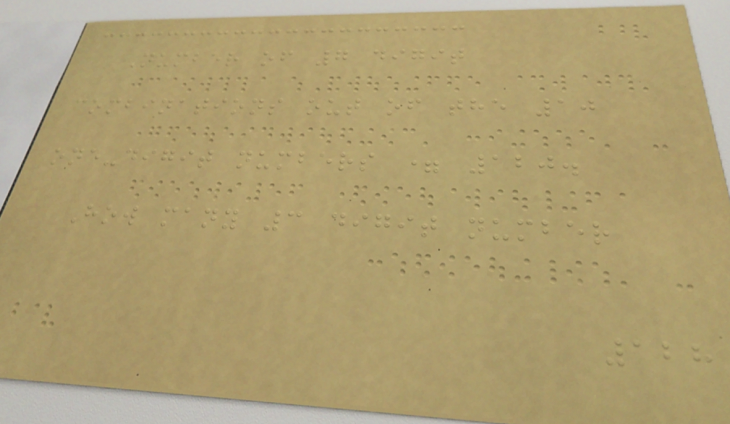Number of 7 digit
combinations out of the 10
one-digit numbers = 120.
How many 3 digit number
128
